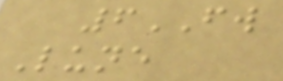6FW
Lune
